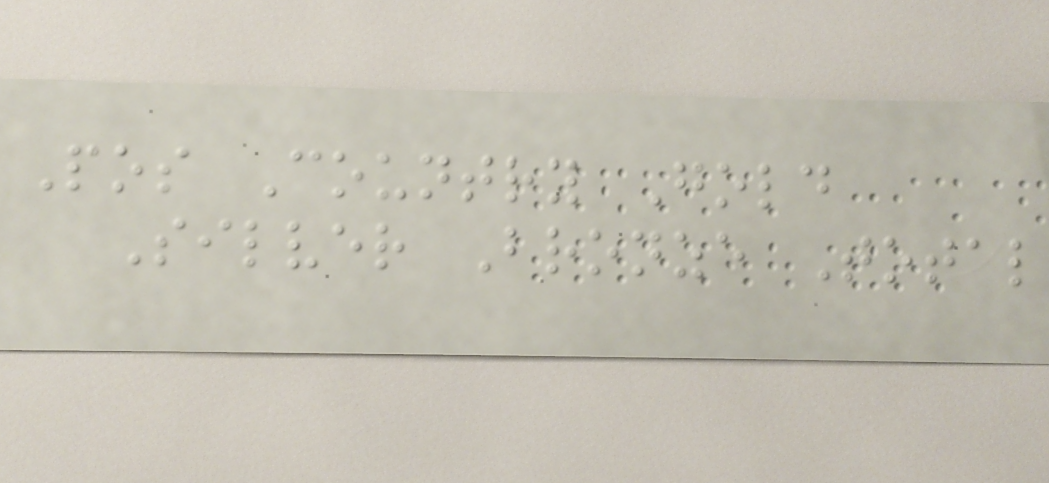Pos Country Gold
Silver Bronze Total
